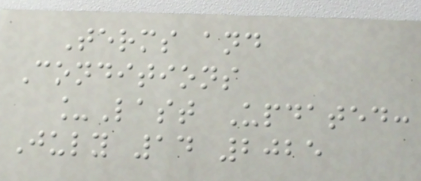Terms and
Conditions
_Last Updated:
July 14 2025
